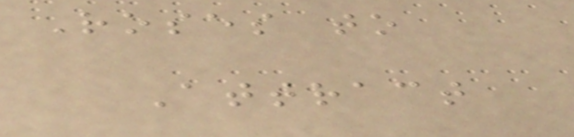Roses to
Attract
